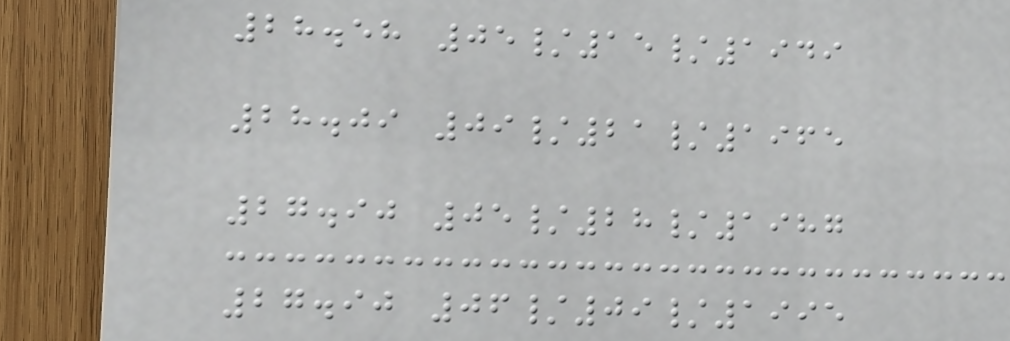28.58 05/15/1949
28.09 09/21/1965
27.90 05/28/1987
27.90 06/09/1995
